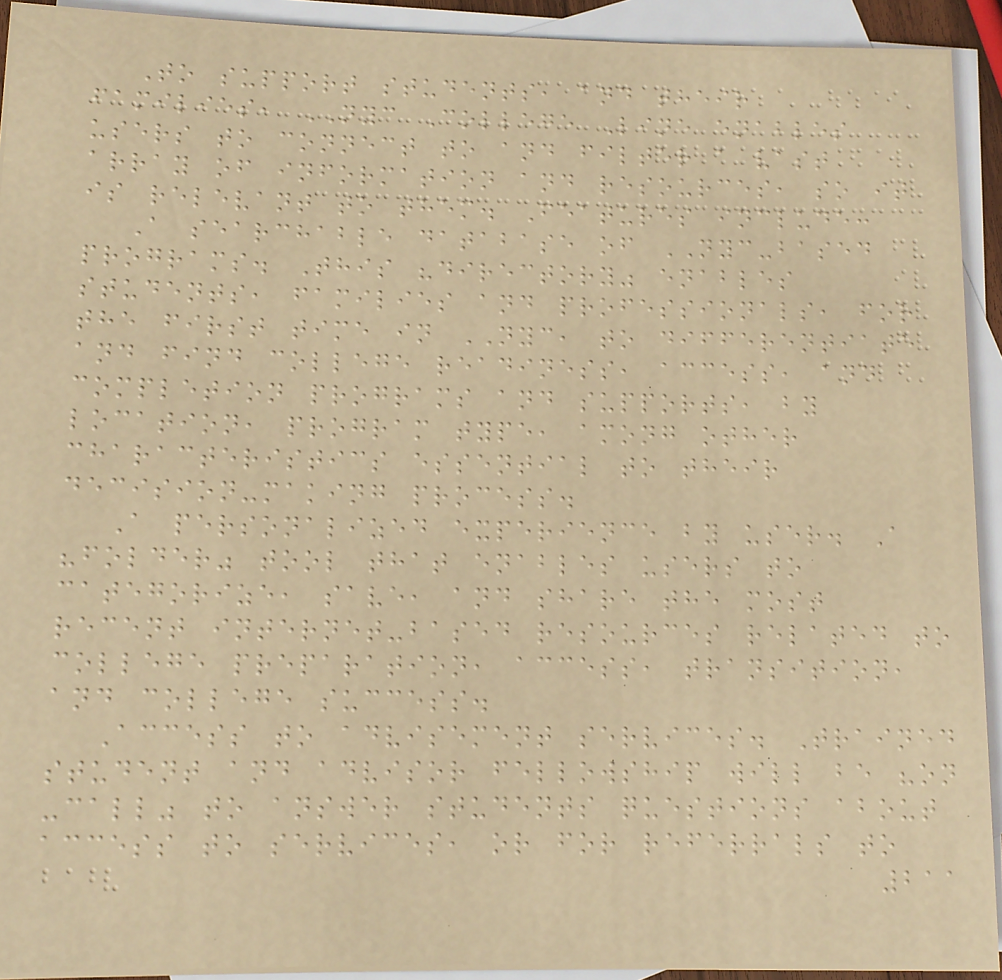To support students, and their
families, NYC College Line enables
users to connect to and filter a vast
array of information and resources, so it
is relevant to them. Features include:
A searchable database of NYC-based
programs. This "directory" enables
students, families and professionals, for
the first time in NYC, to differentiate
and find college readiness, access, and
completion programs and supports, by
location, program type, among other
characteristics essential to their
decision-making process.
A personalized experience by user. A
"folder" tool that enables users to
categorize, save, and share the most
recent internet-based resources related to
college preparation, access, transition,
and college success.
Access to advisement services. Trained
student and advisor fellowship will be "on
-call" to answer students questions about
access to services, or for referrals to
211
